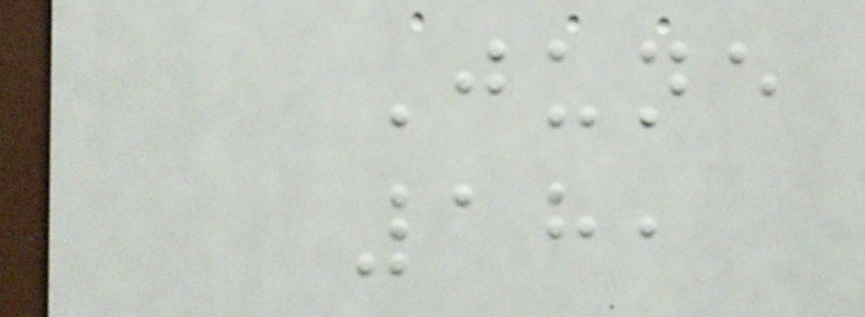June
18,
